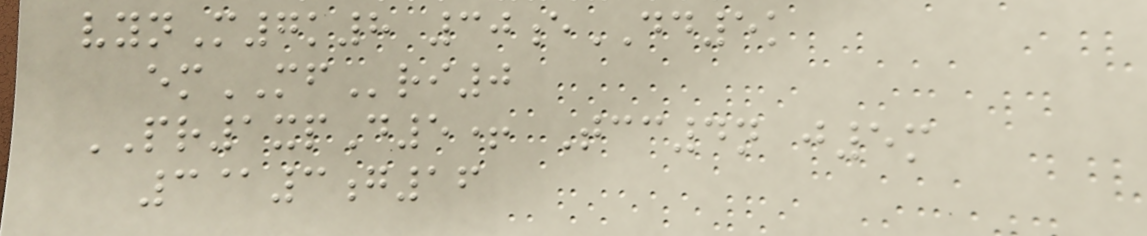vynM7k8 30eDD5k
emMFri0
PR1xpD5+ Tcc4n j5m
3@3g16
